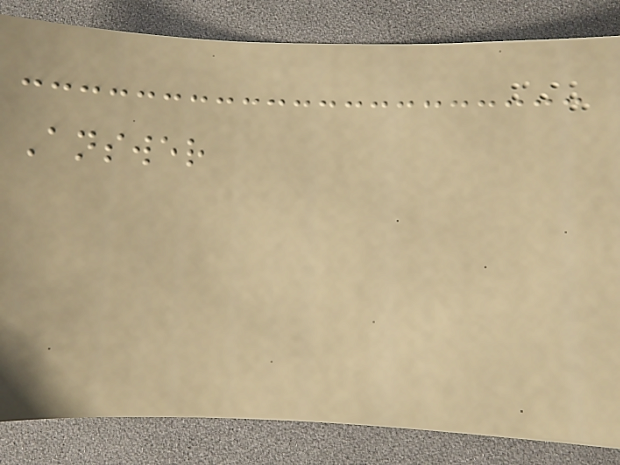Answer
